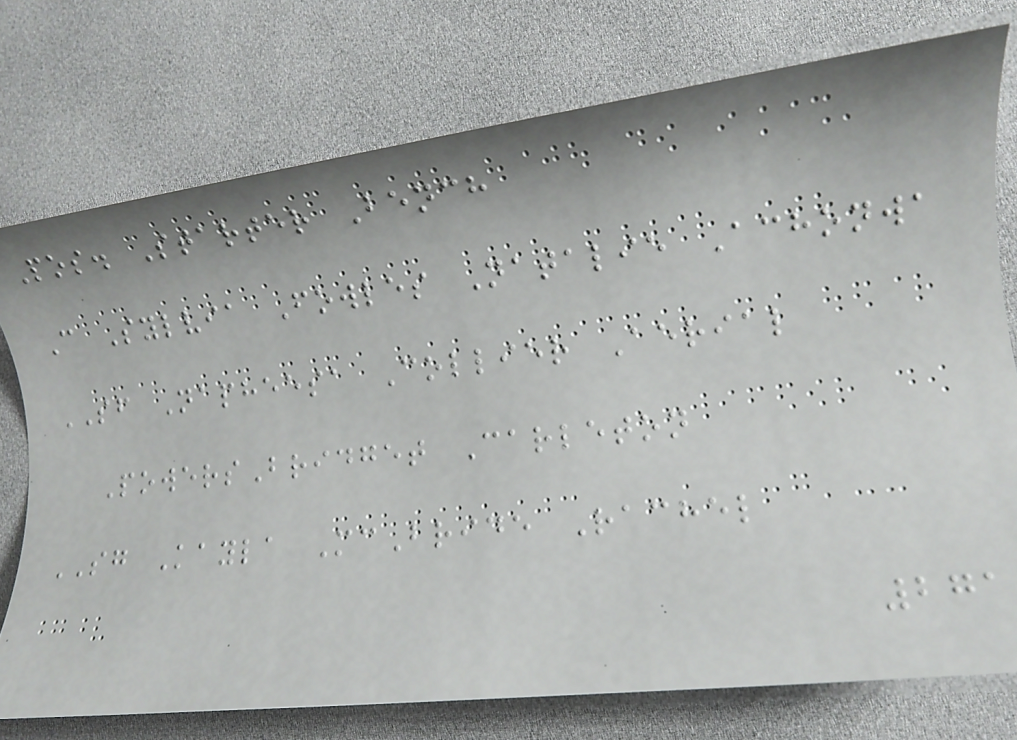Pos. Starter Bench
C Sylvia Fowles Natalie Achonwa
SF Napheesa Collier Aerial
PowersBridget Carleton
SG Kayla McBride Rachel
271
